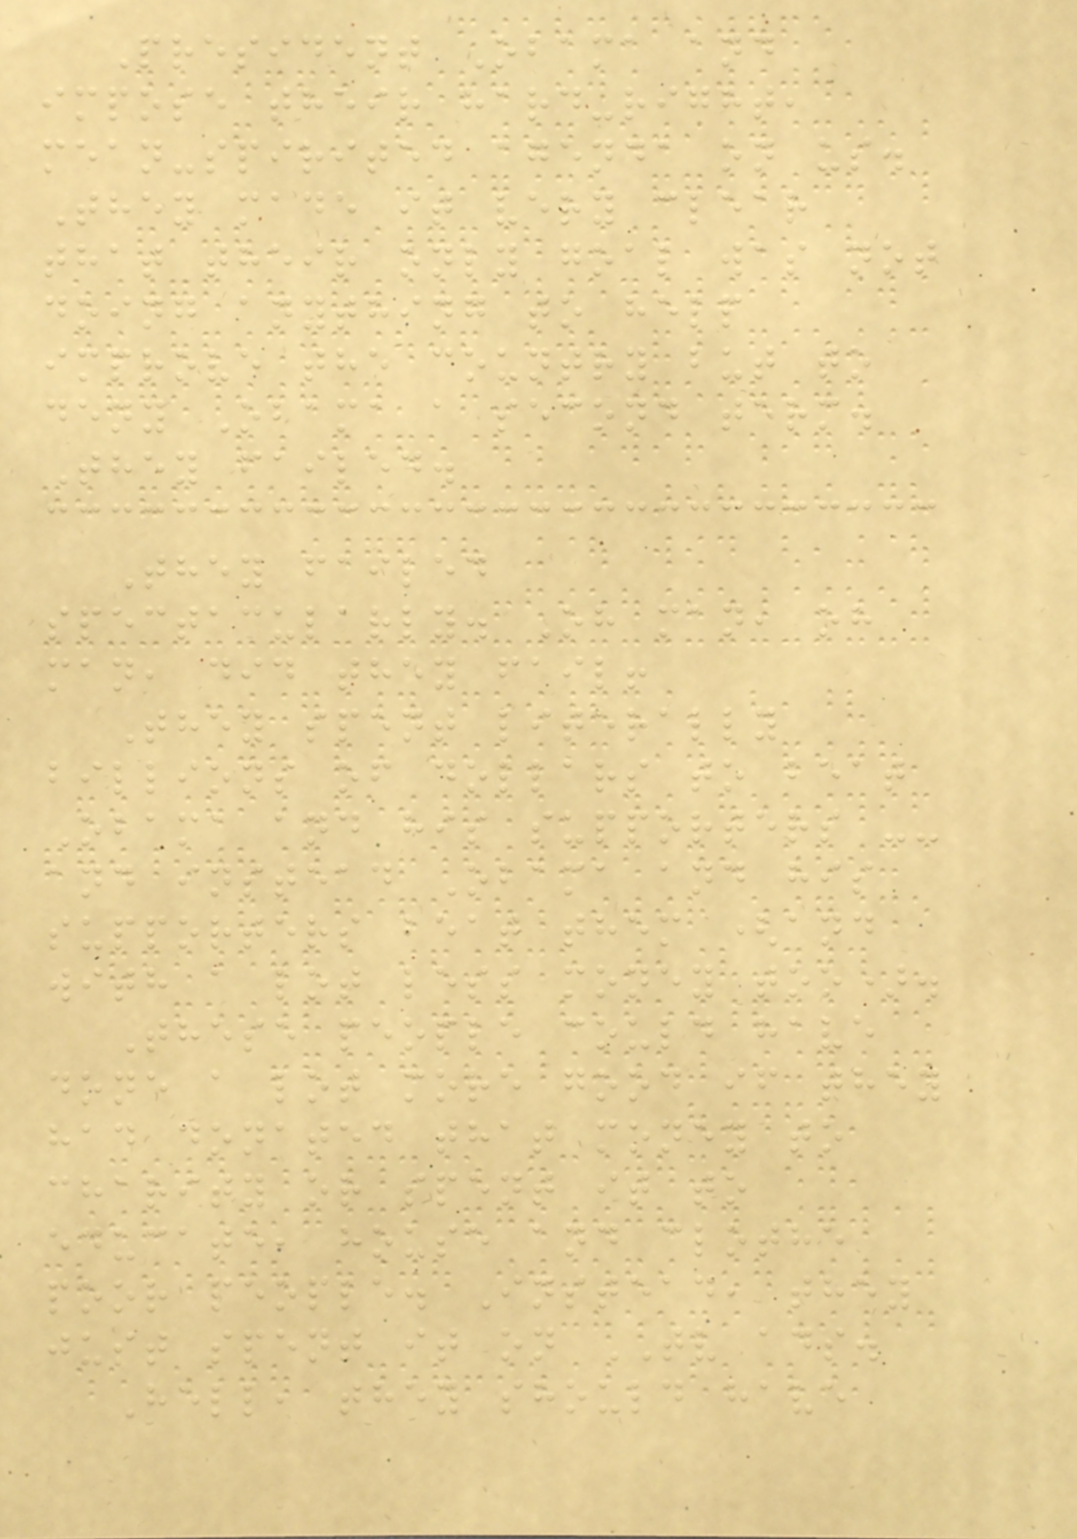President Obama and
impose their hard-right,
mean-spirited agenda on us.
They made it very clear
that their only goal was not
doing anything to help
improve the country but to
deny Obama a second term.
They failed.
They failed
spectacularly. Oh man, oh
man, did they fail!
They spent literally
billions of dollars to beat
Obama and his supporters --
and instead Obama and his
supporters beat them (and
with a lot less money too).
These people could have
done a lot more good if they
had donated that money to
charity or spent it to
educate, house and clothe
poor people. Instead, they
just spent it on TV ads.
Hell, they should have
